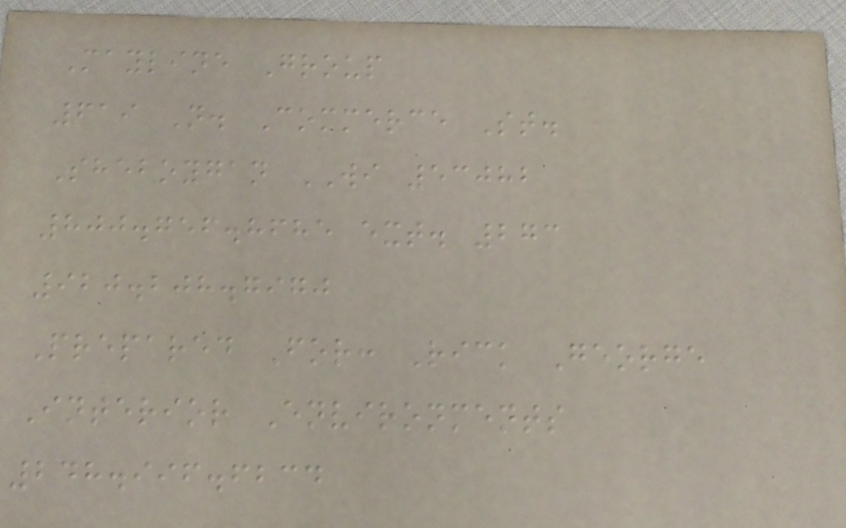Mayline Group
619 N. Commerce St.
Sheboygan WI 53082
800.756.8685 ext. 273
920.208.7970
Prepared For: Rick George
Interior Environments
248.996.6234
